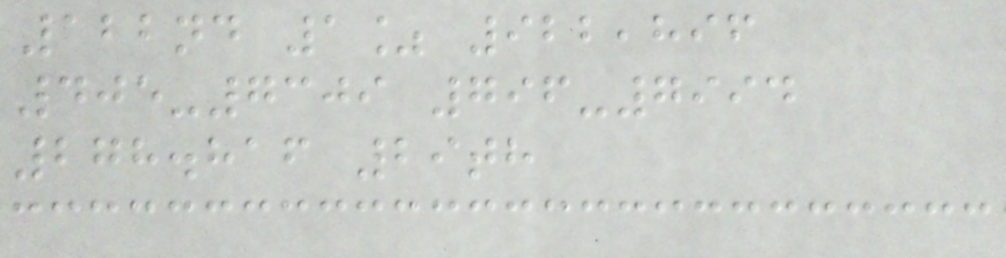122nd 1% 922,896
405-7309 796-7994
278.816 29th
